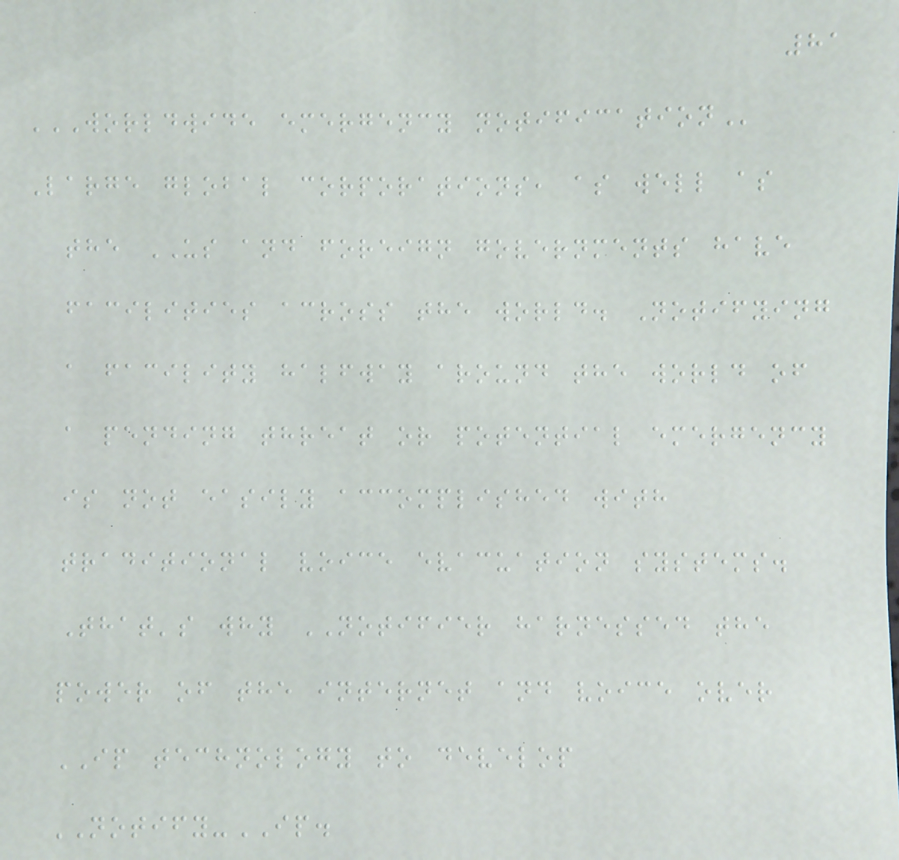81
WORLDWIDE EMERGENCY NOTIFICATION
Large global corporations, as well as
the US and foreign governments have
facilities across the world. Notifying
a facility halfway around the world of
a pending threat or potential emergency
is not easily accomplished with
traditional voice evacuation systems.
That's why NOTIFIER harnessed the
power of the internet and voice over
IP technology to develop
NOTIFY-IP.
